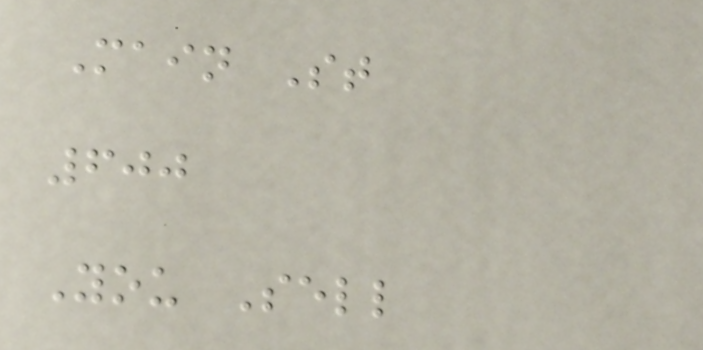Main St
600
You Sell
